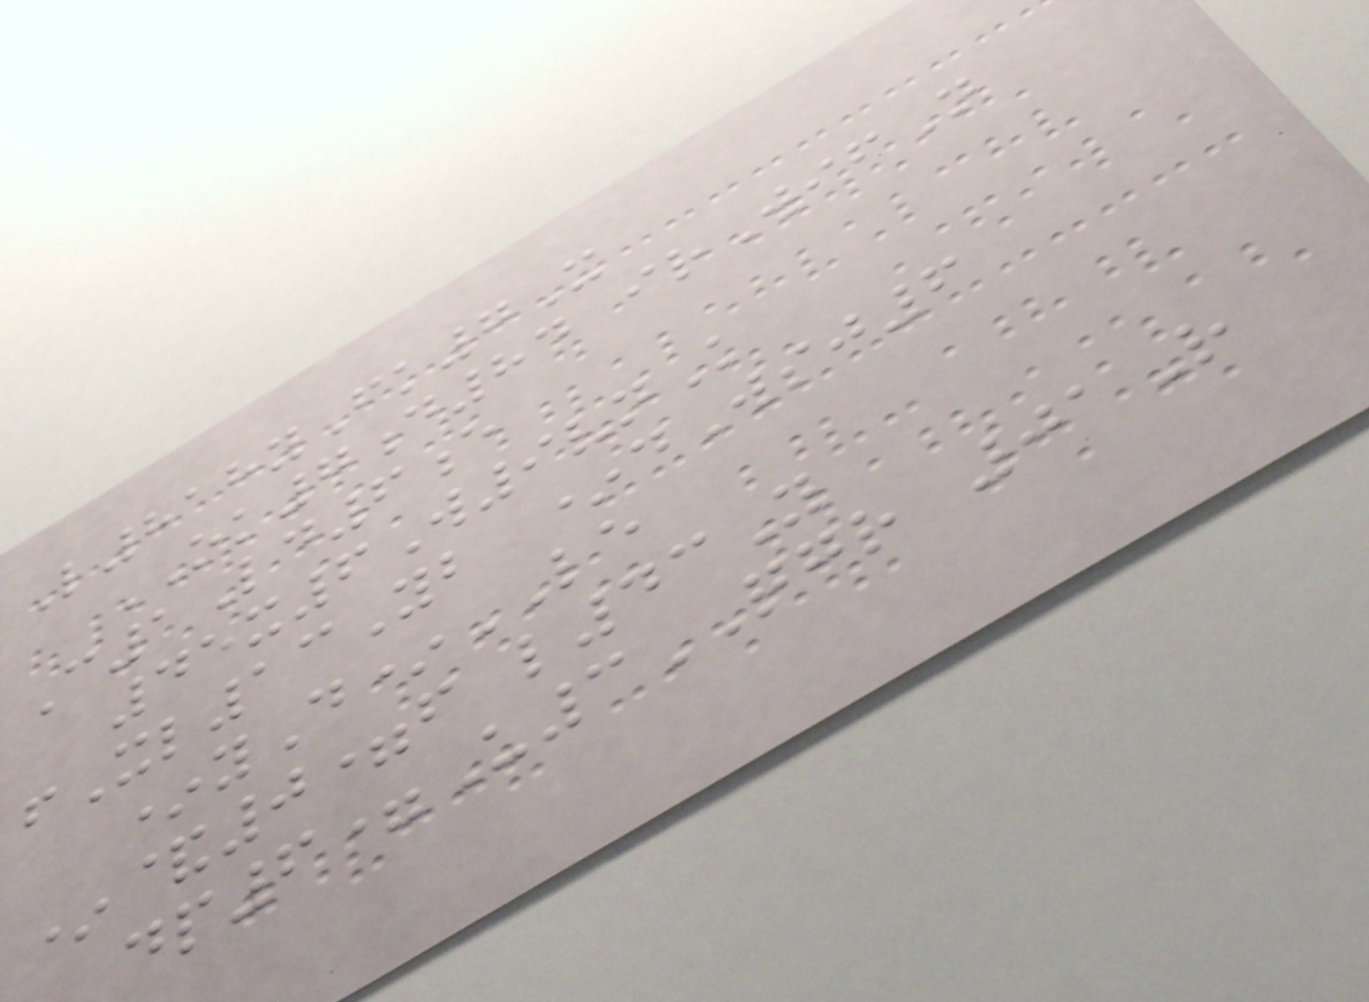L818yFk7X
OK7d84 irWifN
C1Ld6e
45x6W9vnK
fXl13Yb *dWsj6
*yD*LE
*&0=f l43Y
dp6=U3QGR 01R
